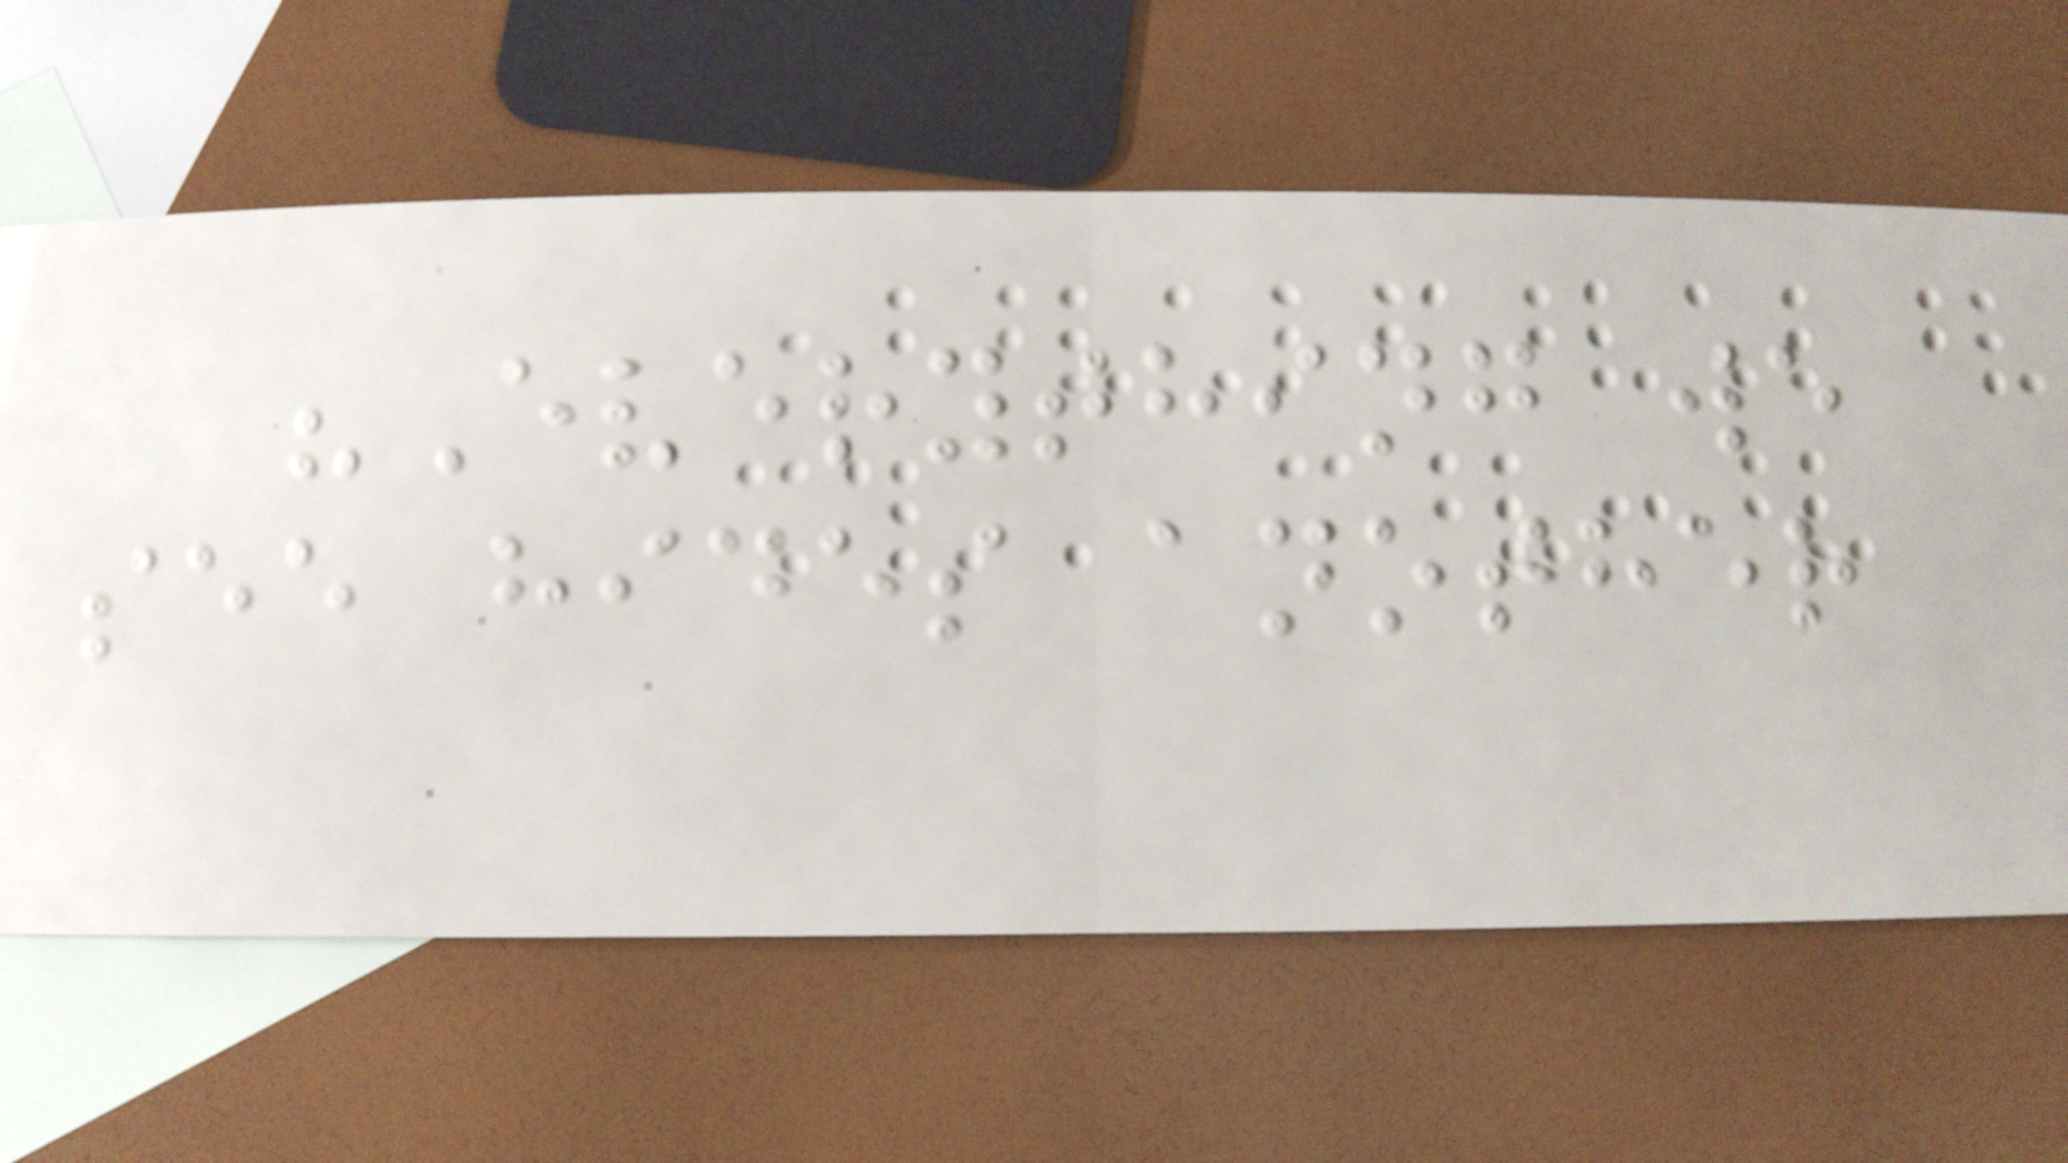"Everything we
see hides another
